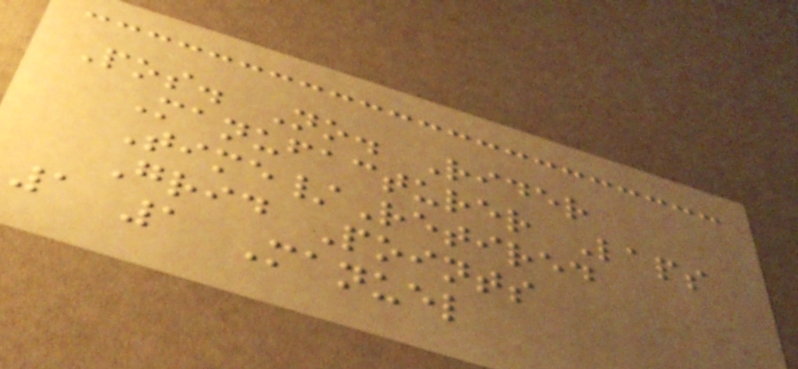Pos. No. Rider
Manufacturer Laps
Time/Retired
Grid Points
1 1 Manuel
